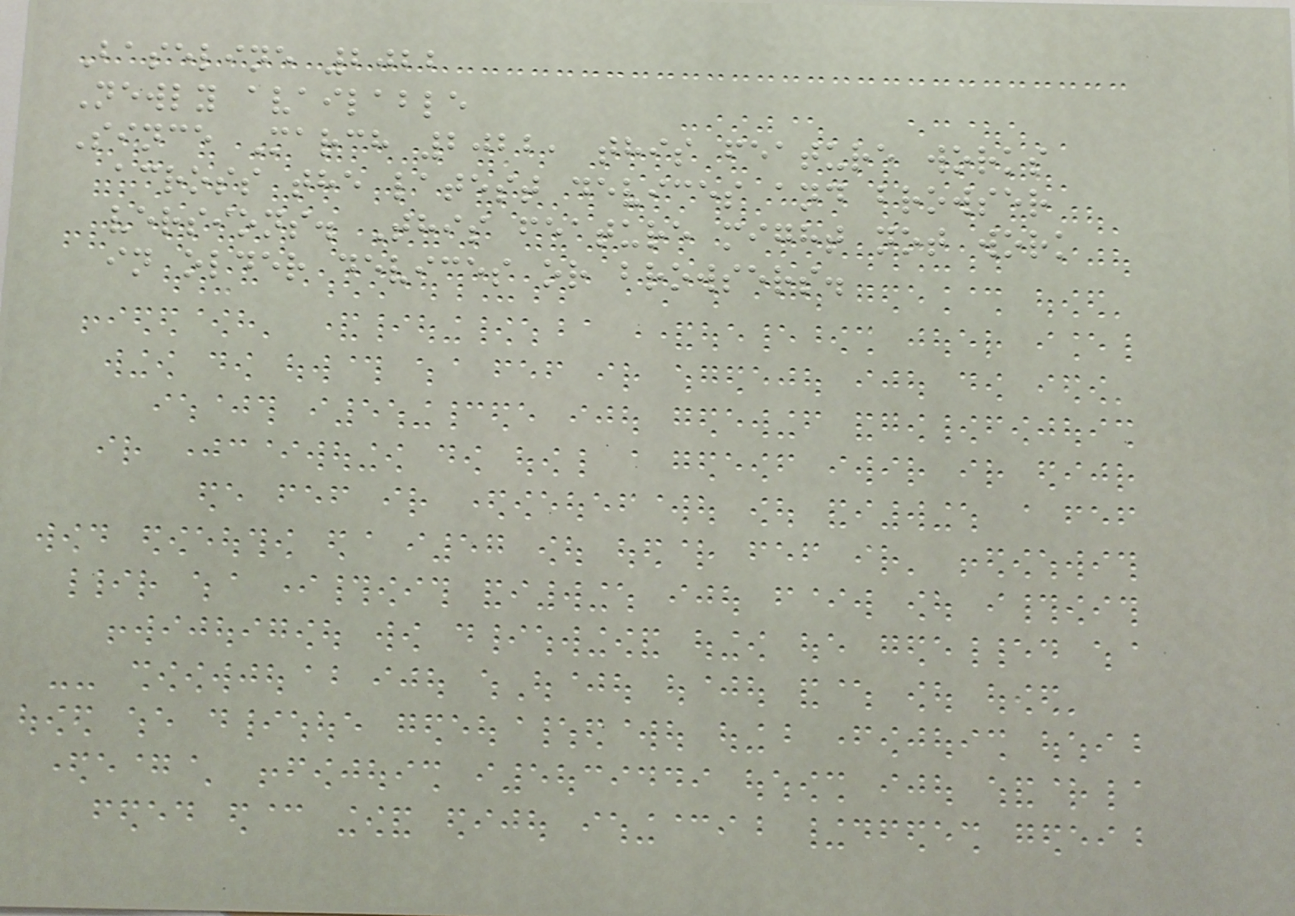Baseline 2022
Newly available
Since March 2022, this feature works
across the latest devices and browser
versions. This feature might not work
in older devices or browsers.
